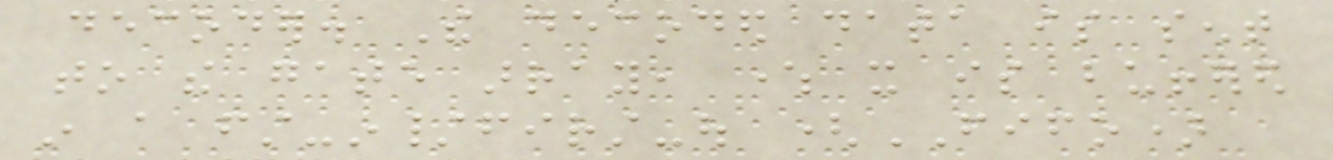decoder. The decoded data is sent
to the gate array, where it is buffered
in a first-in/first-out (FIFO)
